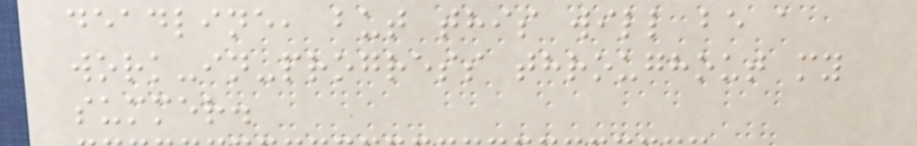deadline, but this will be a
work-in-progress throughout my
summer.
